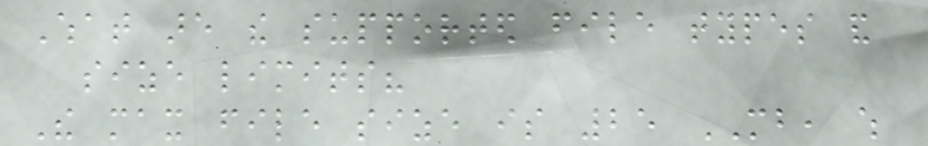What are the supported file types and
size limits?
The max file size is 25 MB, which
